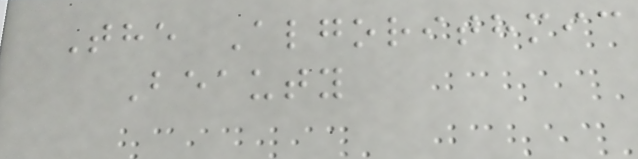The Algorithmic
Beauty
